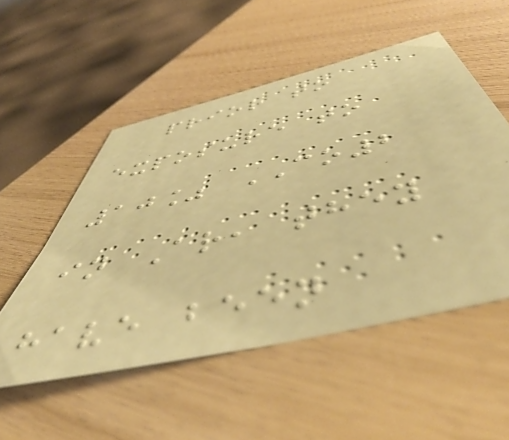prior to
exposure to
10% CO2
in Ar, they
have been
